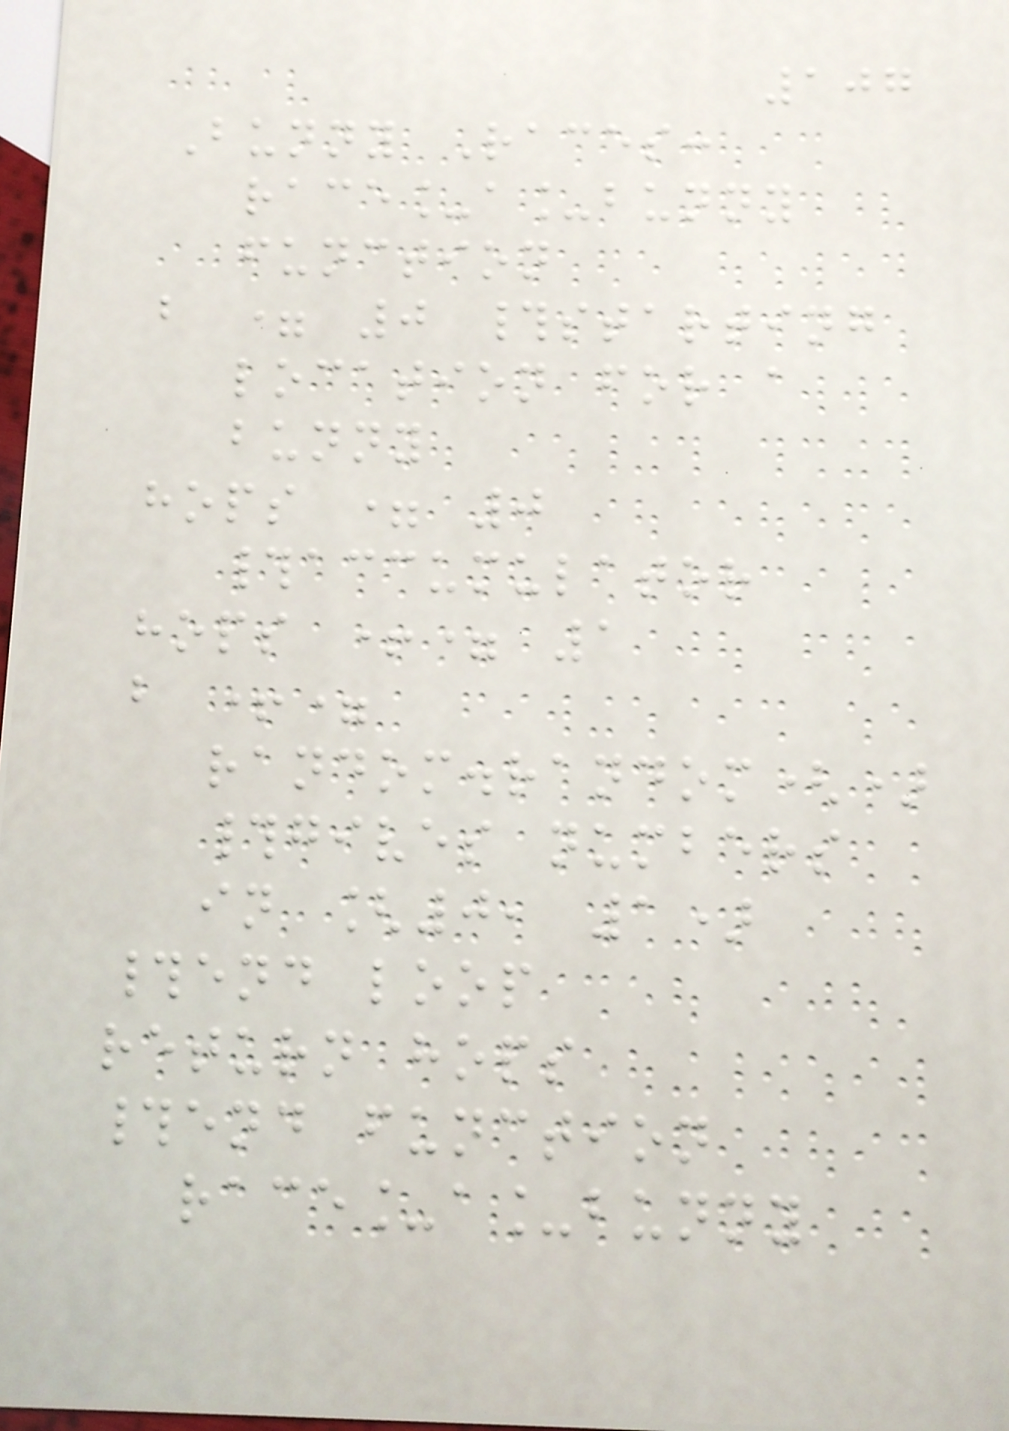107
Bunny Races:
race_a_bunny
function
b = 0 #starting
location for a
bunny
hops = 0
#accumulator
hops += 1
b +=
random.random()
#gives numbers
in [0, 1)
#end loop
return hops
#end function
race_a_bunny
